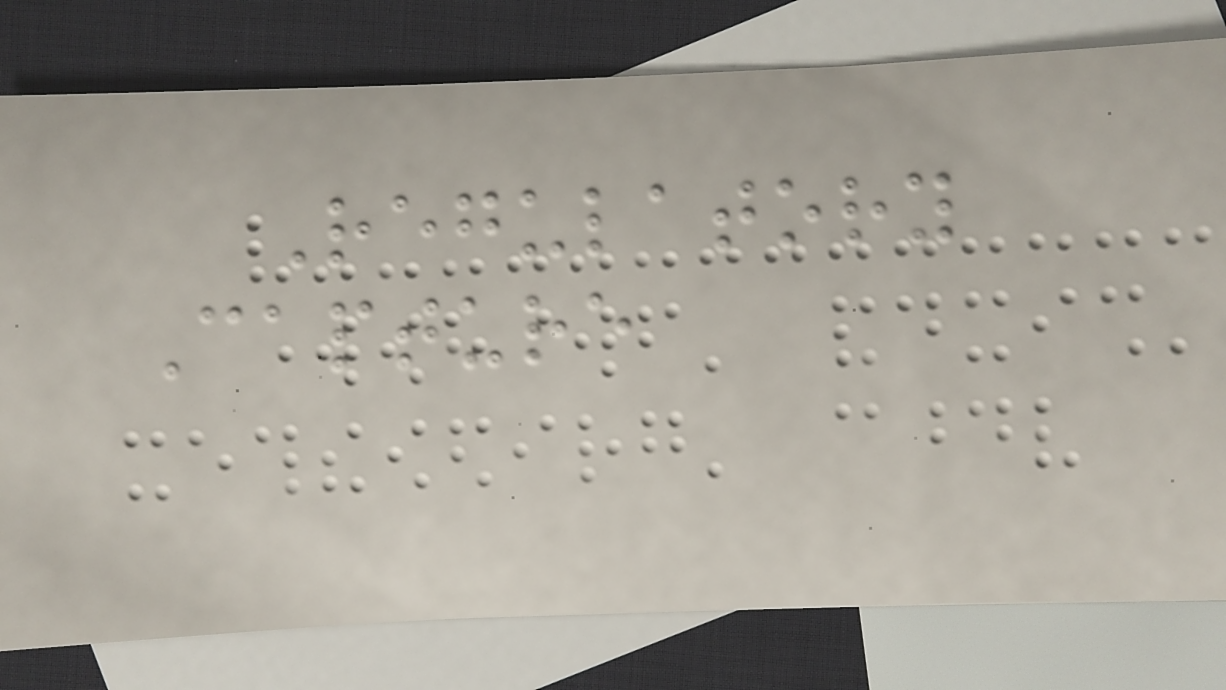Regulatory
Capture
